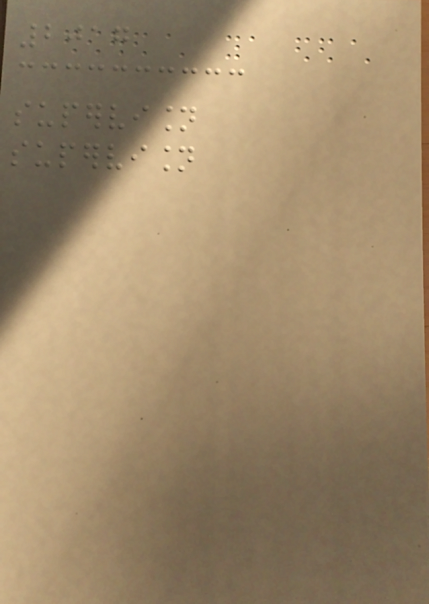2017
supervision
supervision
